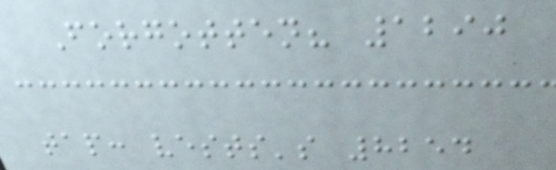Forgotten? 1290
tap: vests's 8254
